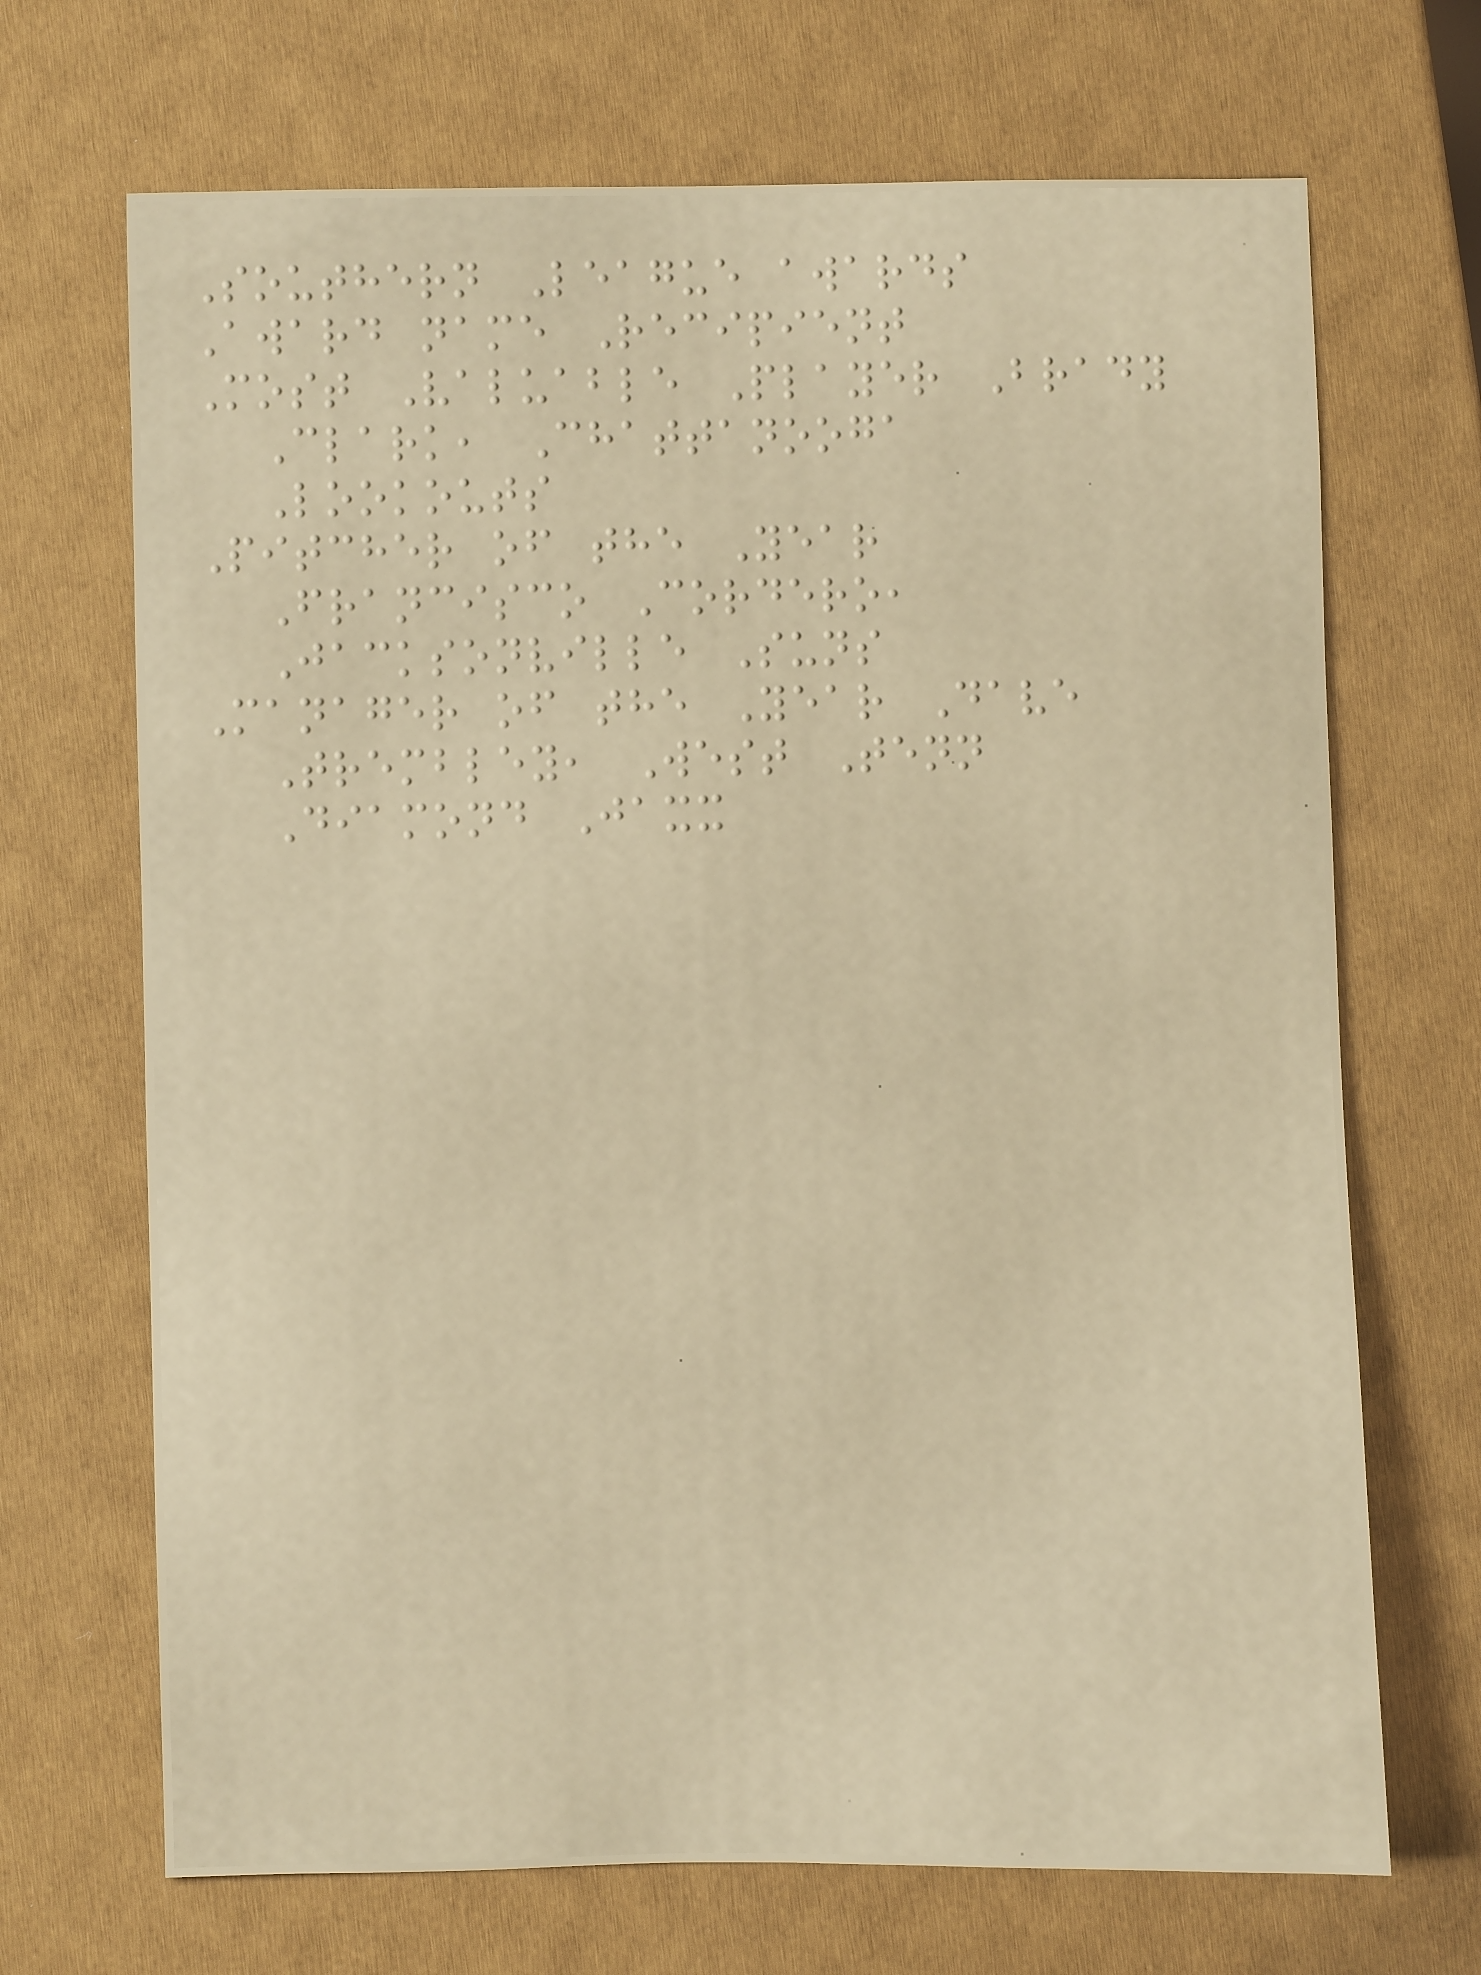Southern League awards
Award name Recipient
Most Valuable Player Brady
Clark, Chattanooga
Lookouts
Pitcher of the Year
Francisco Cordero,
Jacksonville Suns
Manager of the Year Dave
Trembley, West Tenn
Diamond Jaxx
